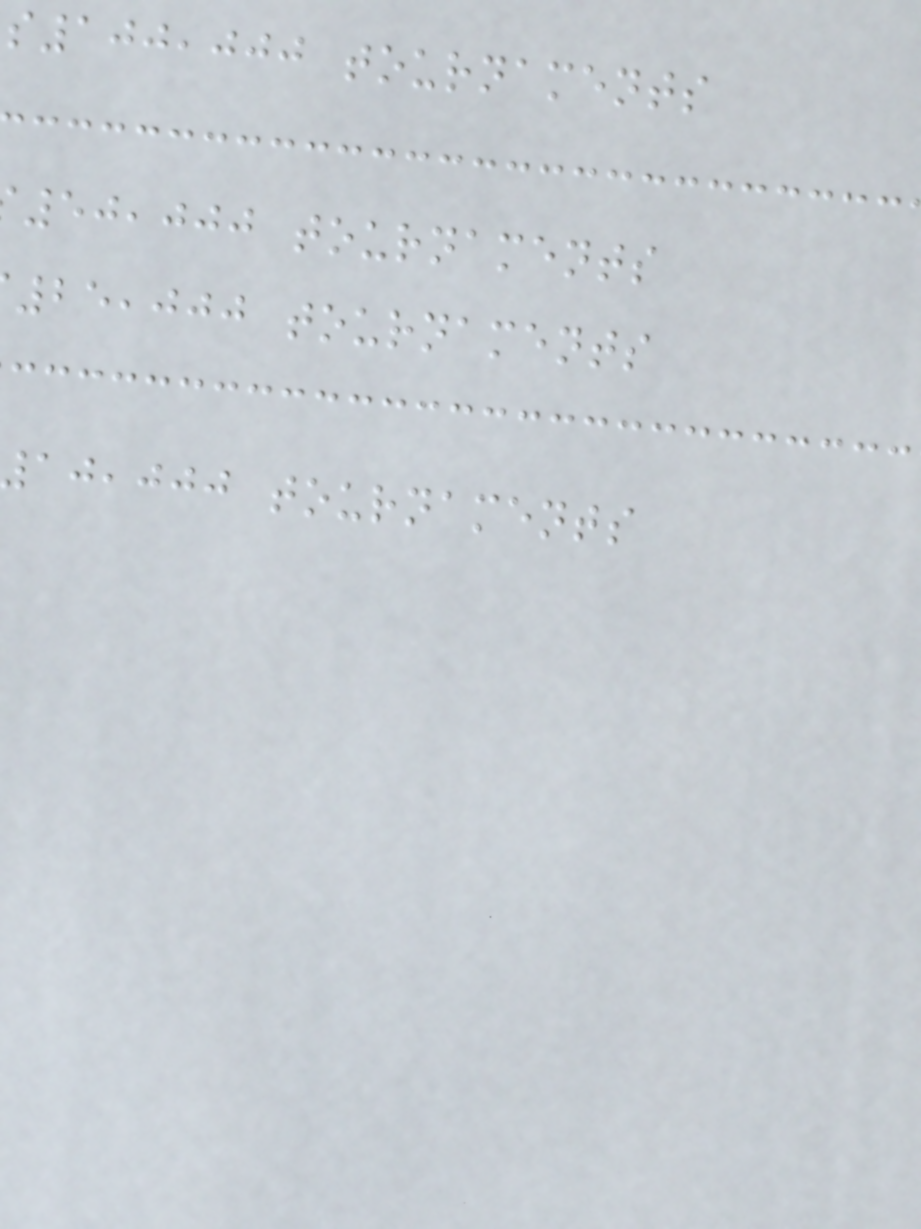100,000 tournaments
50,000 tournaments
25,000 tournaments
,jjj tournaments
